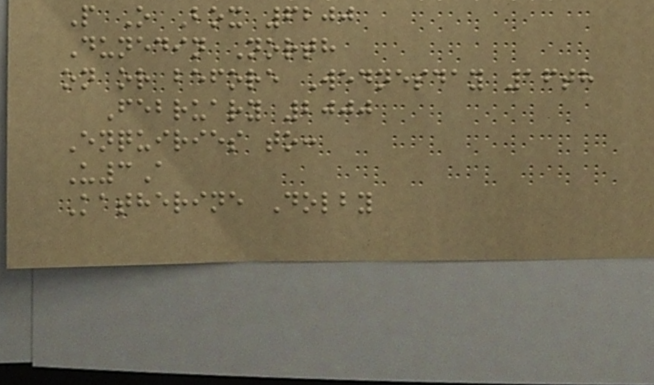P O Box 6200
Dunedin North
on or before Wednesday 16th
February 2000
Enquiries to:
U3A
Katherine Dolby
